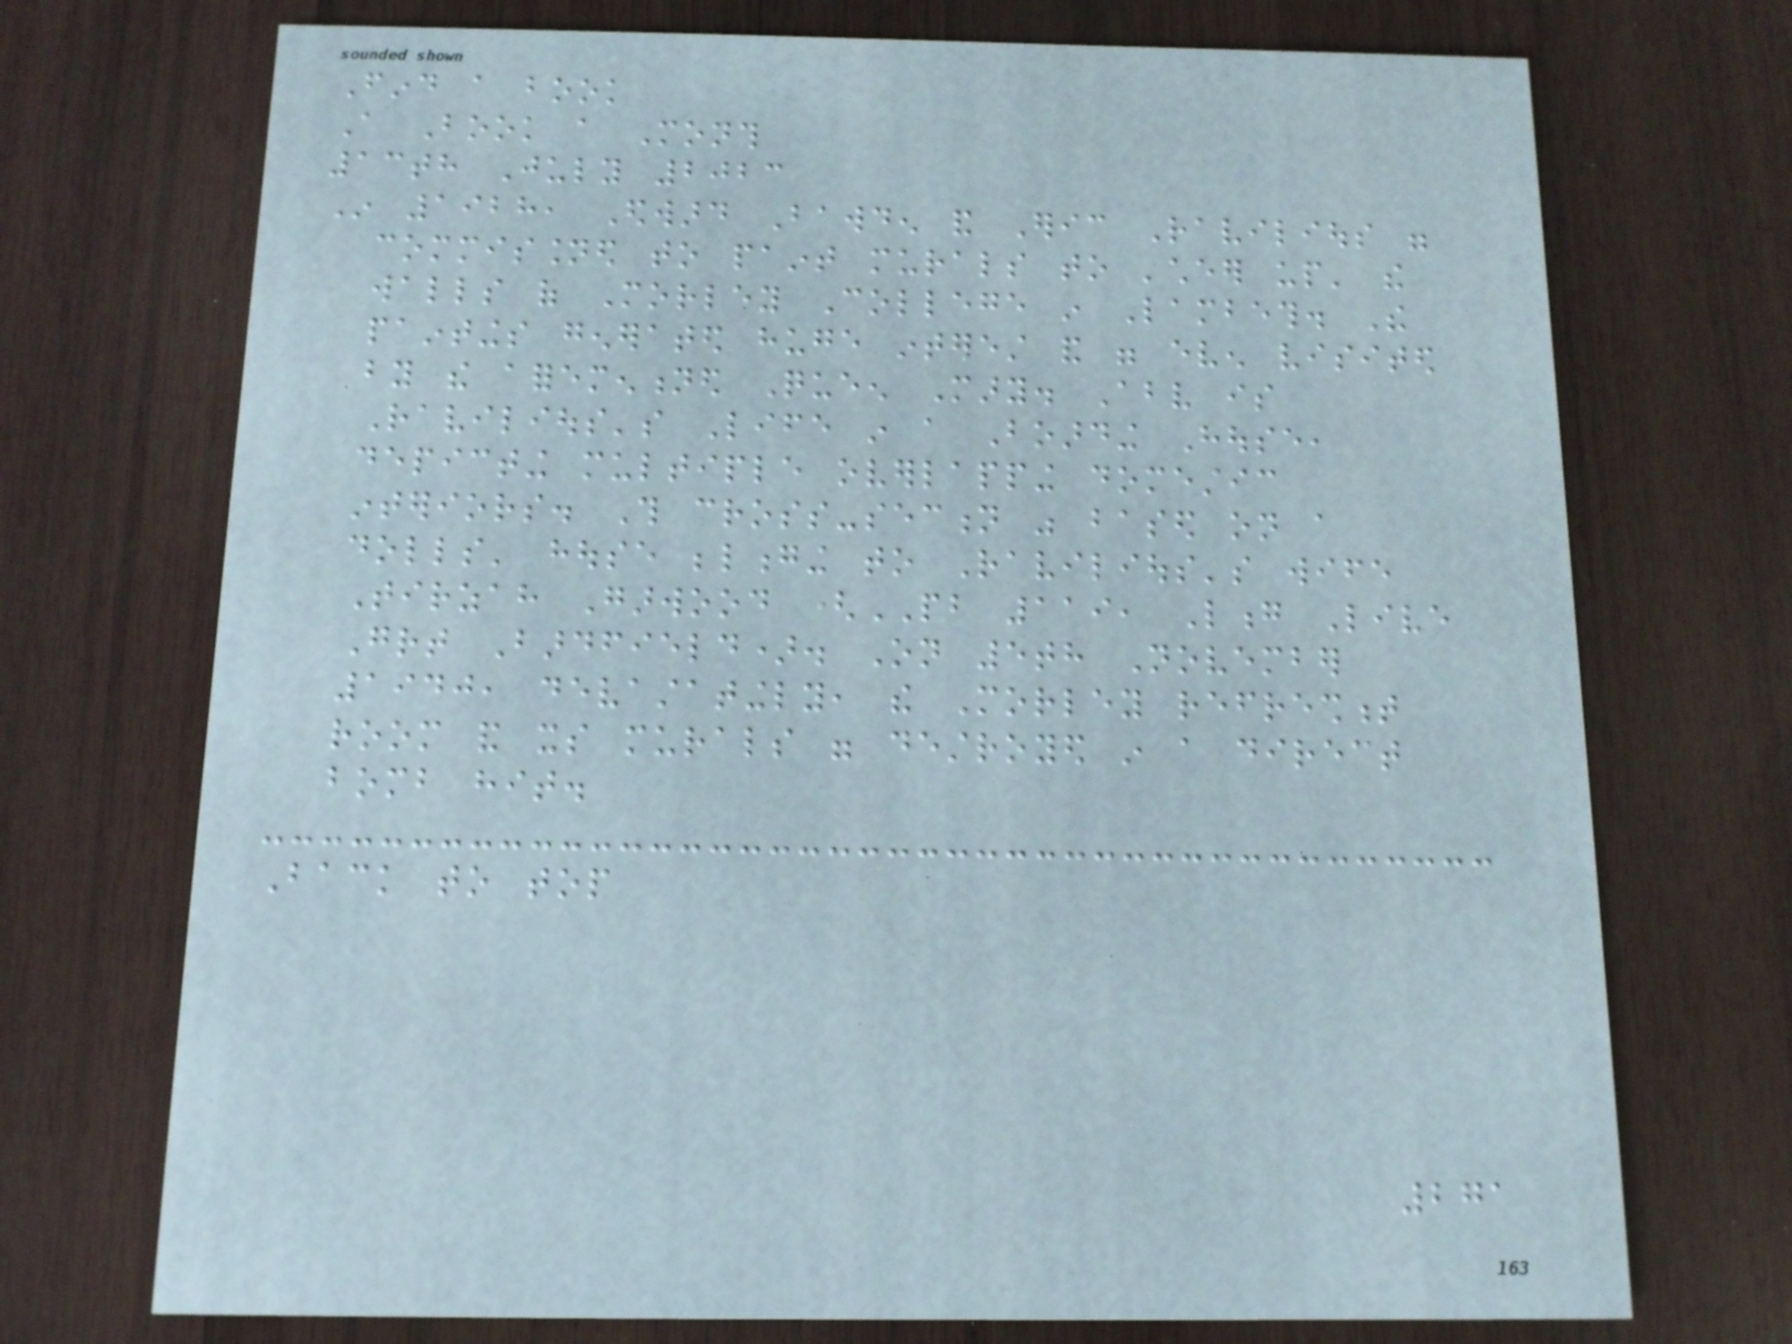Find a book
A Book a Month
13th July 2023
In 1928, Edward Bawden and Eric Ravilious were
commissioned to paint murals to 'cheer up' the
walls of Morley College in Lambeth. The
paintings generated huge interest and were even visited
by the aforementioned Queen Mary. Above is
Ravilious's Life in a Boarding House,
depicting multiple overlapping domestic
interiors. This cross-section was based on a
dolls' house belonging to Ravilious's wife
Tirzah Garwood (PB 119, Long Live
Great Bardfield). On 5th November
1940, devastatingly, the Morley refreshment
room and its murals were destroyed in a direct
bomb hit.
Back to top
271
